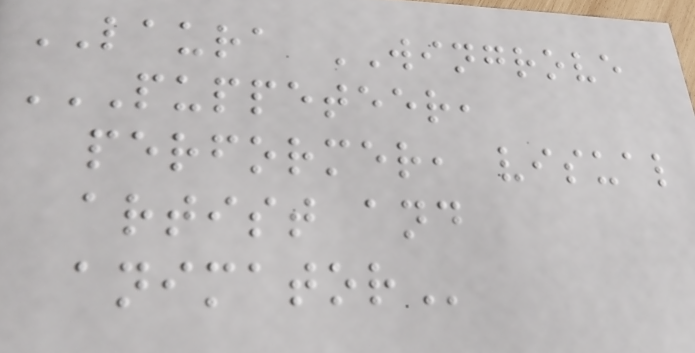LAURA WINGROVE
PUPPETEER,
PERFORMER, VISUAL
ARTIST AND
ANIMATOR
